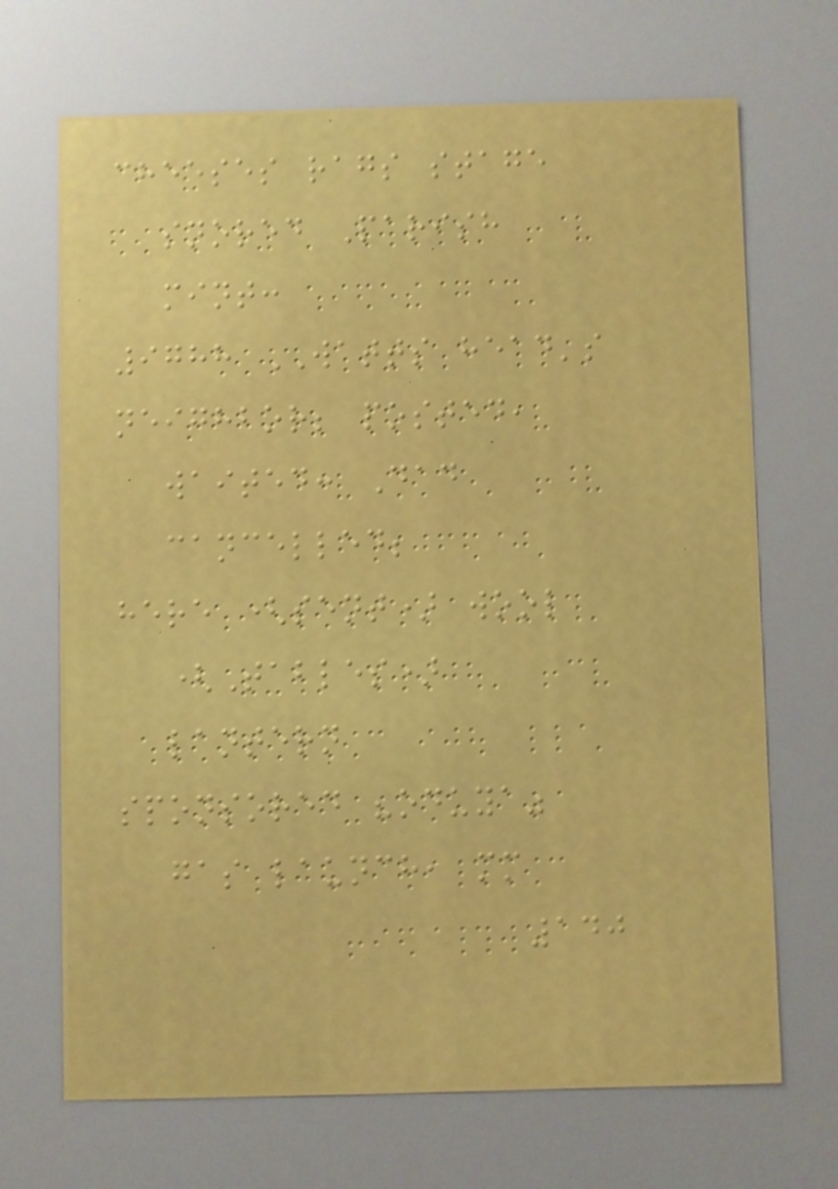cheeses rags stage
snored Parish
mint:
9788 WATTS head's
neighbor; posted,
waited: Dad
cancelled;
here (sent) wool
(Tables)
lantern
sponsored "oduya"
gas launch, mm
140
